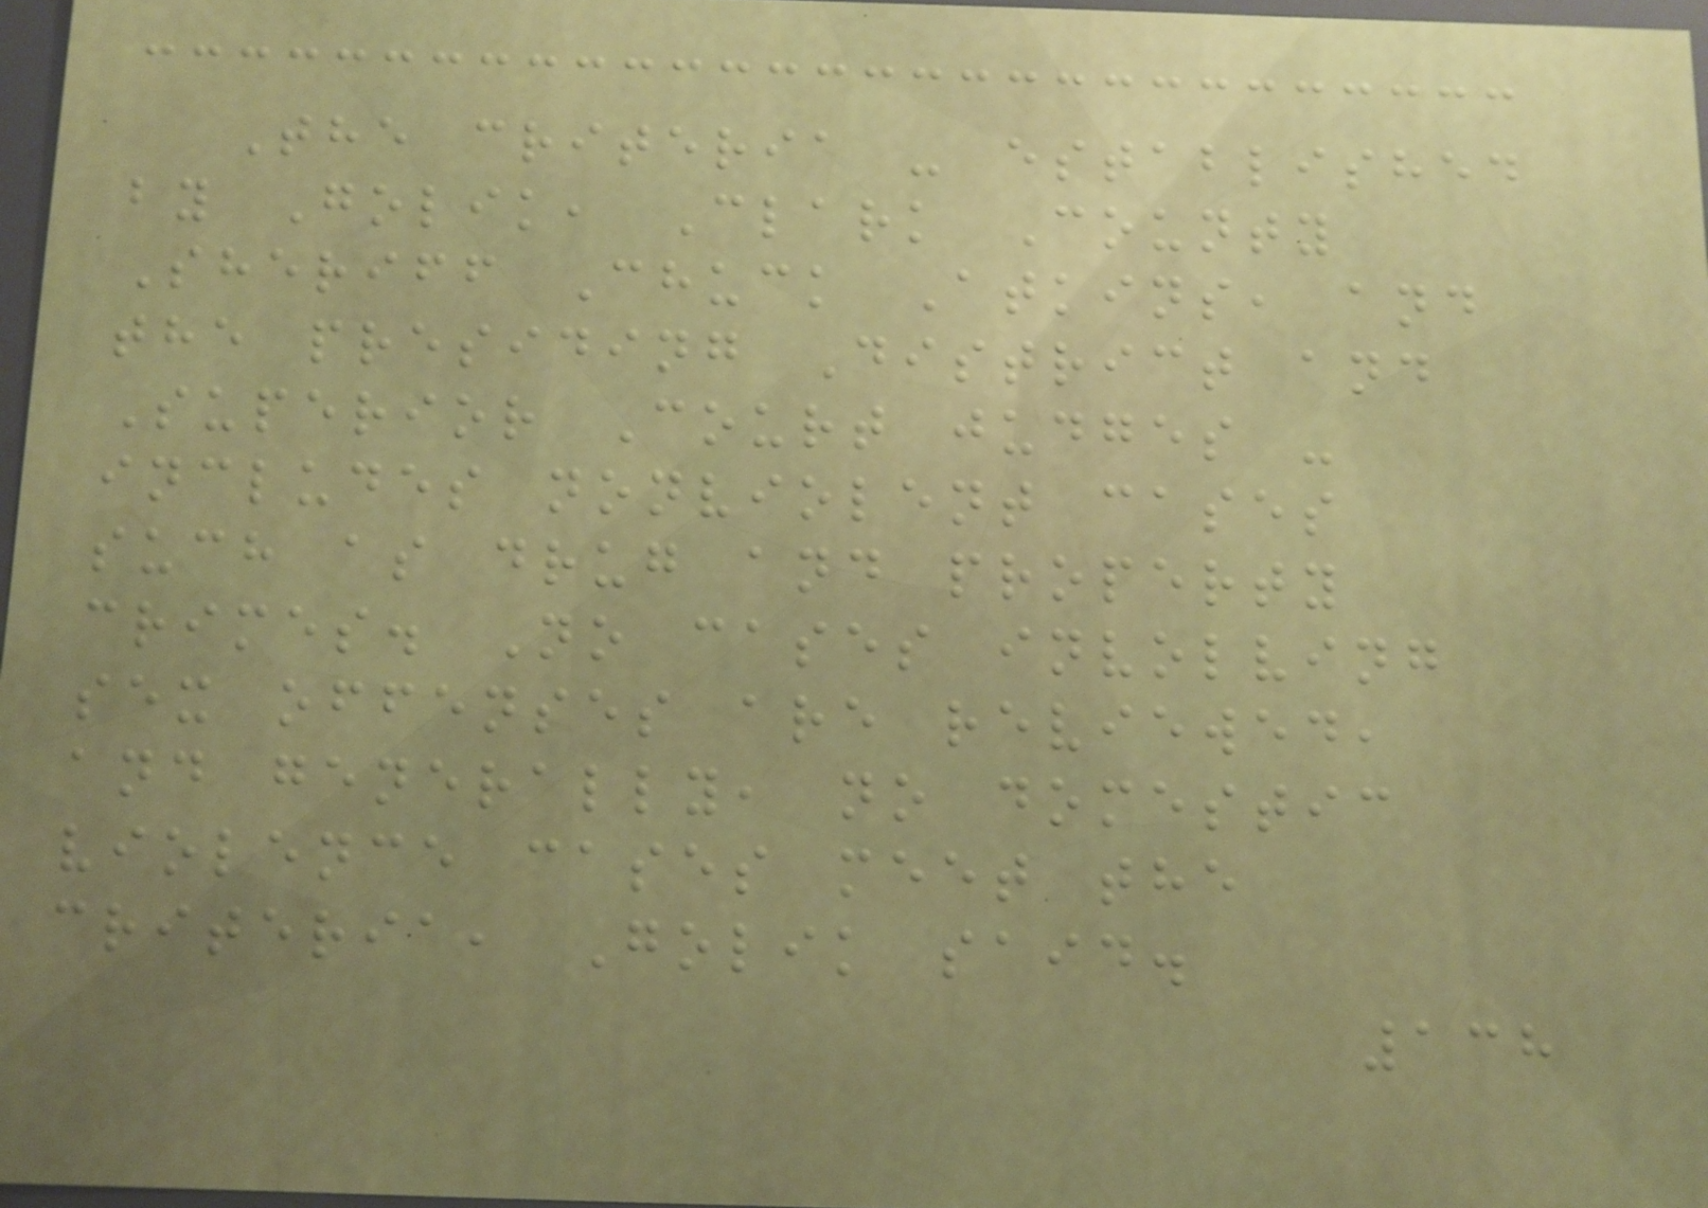The criteria - established
by Golik, Clark County
Sheriff Chuck Atkins, and
the presiding District and
Superior Court judges -
includes nonviolent cases
such as drug and property
crimes. No cases involving
sex offenses are reviewed,
and generally, no domestic
violence cases meet the
criteria, Golik said.
138
